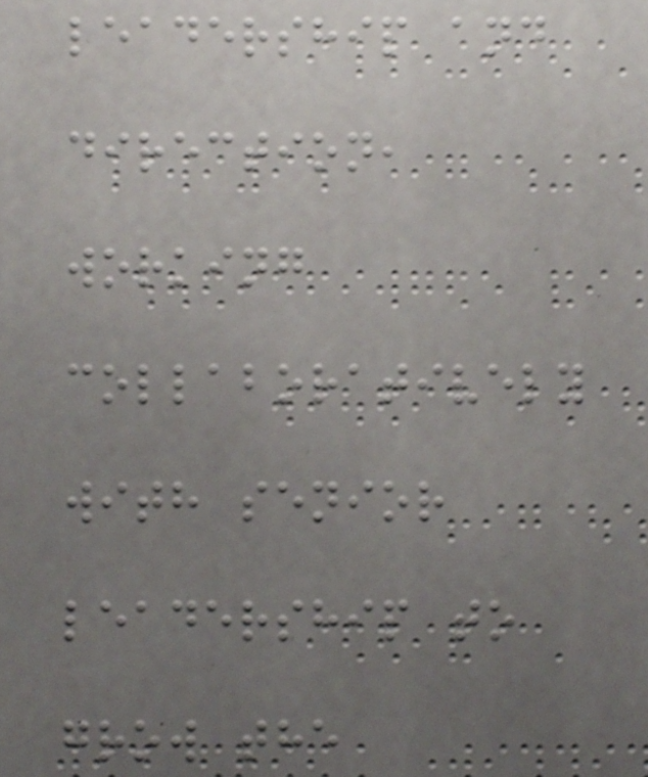leadership and
direction,
working
collaboratively
with senior
leadership to
grow the
